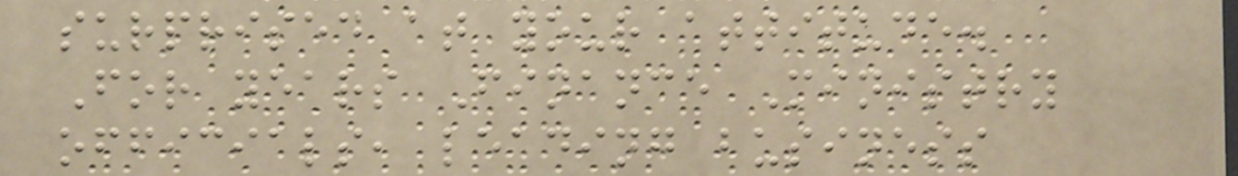surprised at your attitude.
For years Finance Ministry
officials, leading business
